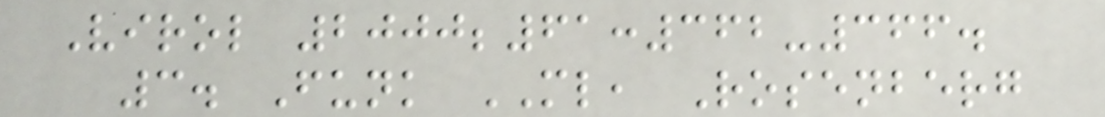Virol 2000;61:362-366.
3. Funk ML, Rosenberg
